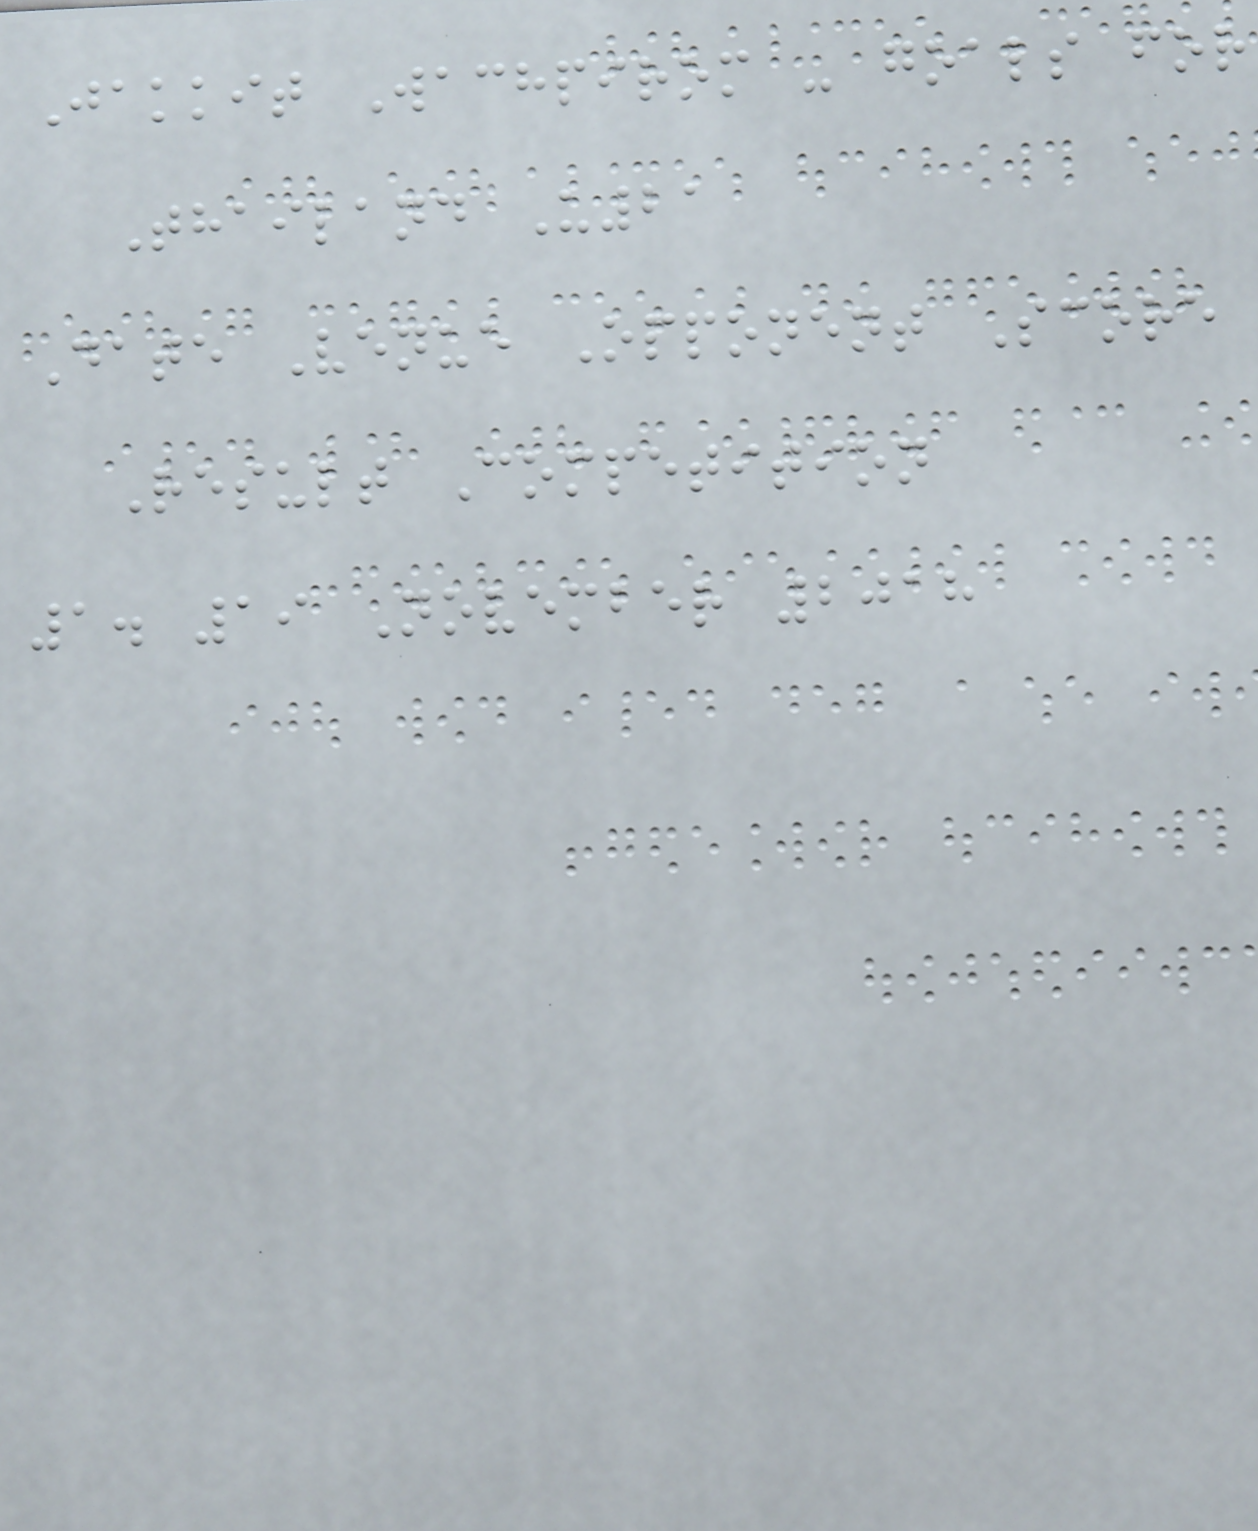Jakkit Wachpirom - goals for
Thailand U21
Date Venue Opponent Score
Result Competition
1. 19 November 2018
